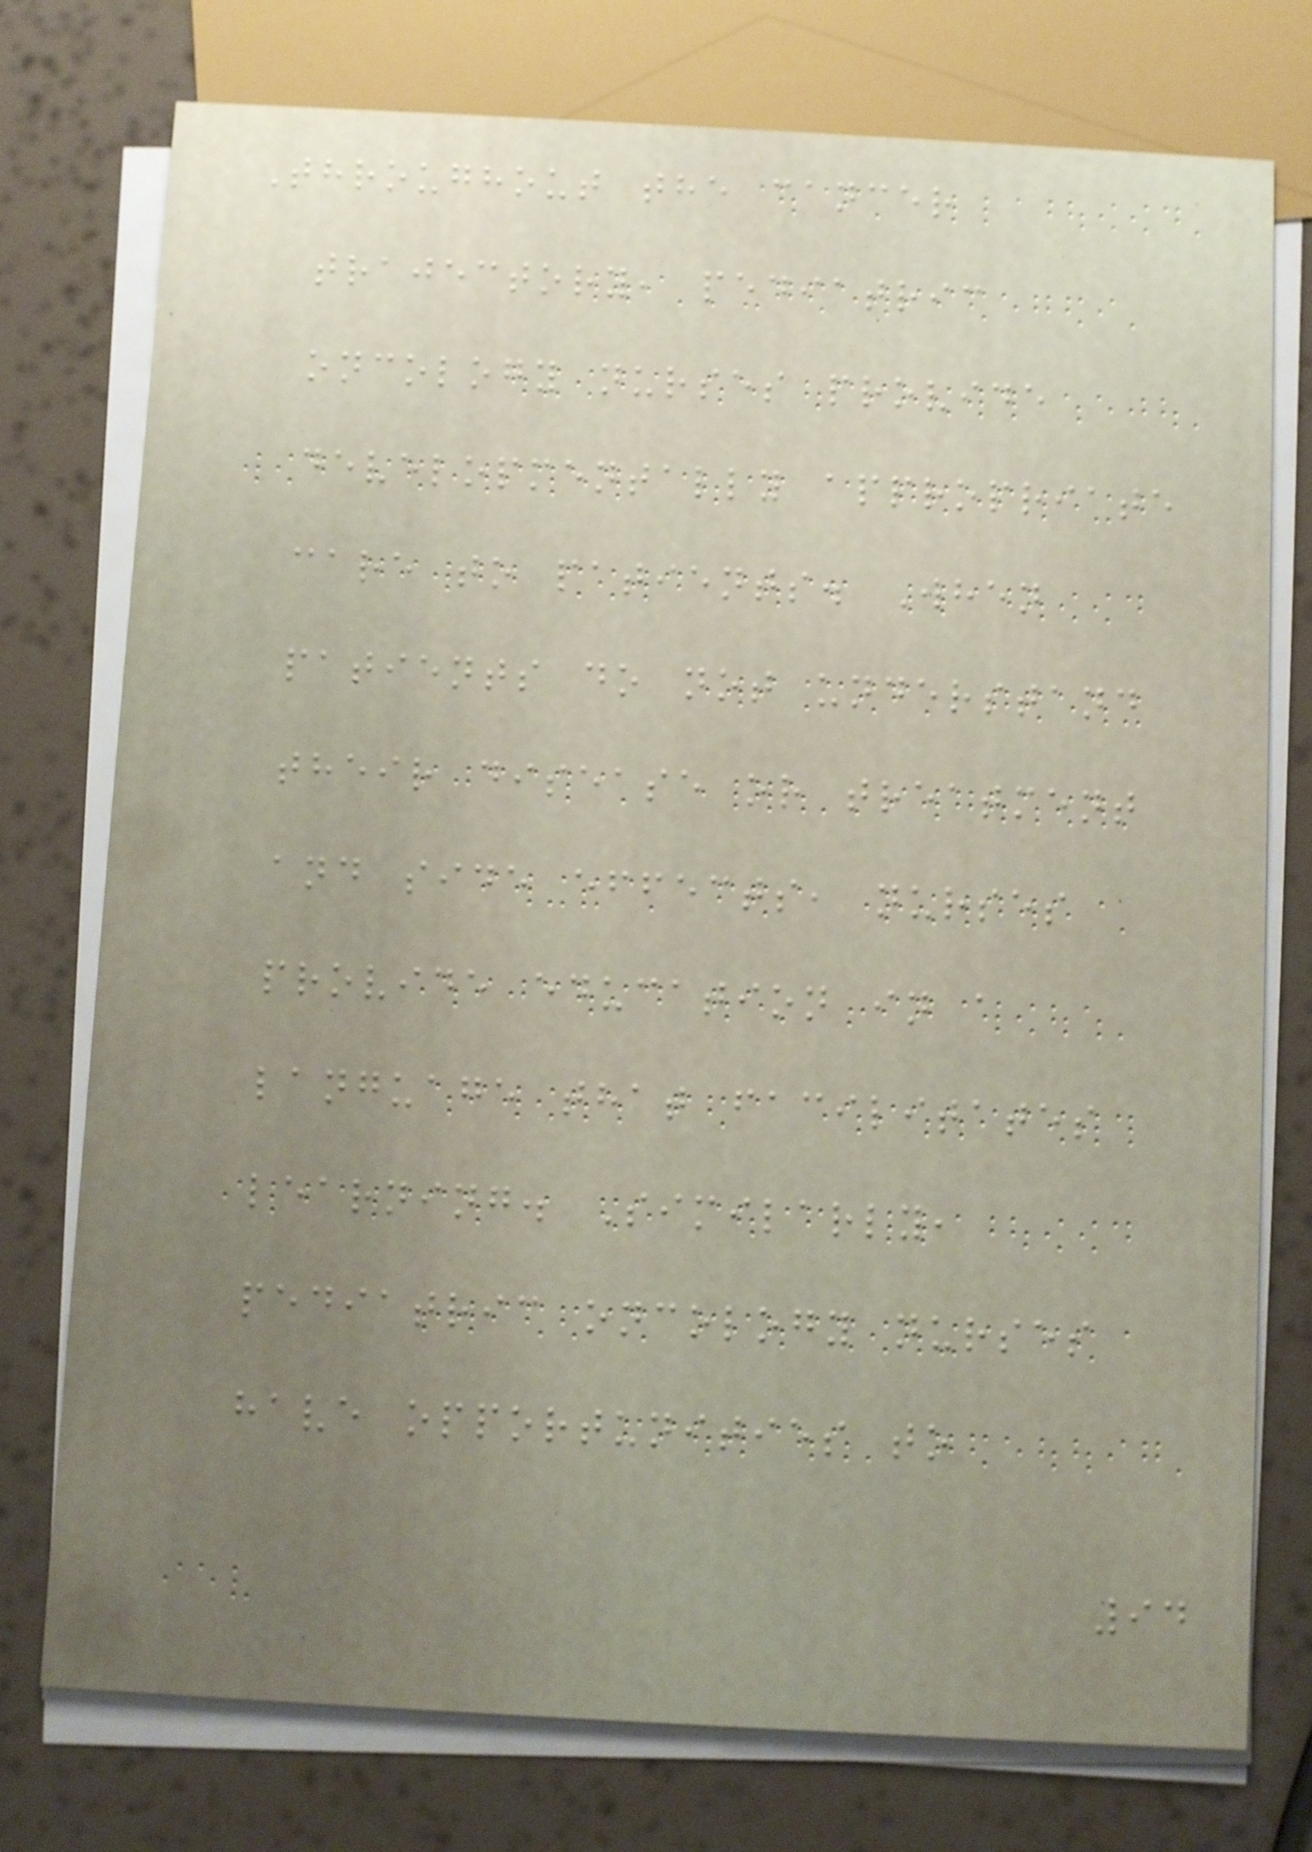Throughout the cancer
trajectory, pediatric
oncology nurses provide
developmentally appropriate
care to patients. When
patients do not understand
their disease or treatment
and side effects, nurses
provide education in a
language that facilitates
learning. Similarly,
pediatric oncology nurses
have opportunities to
94
